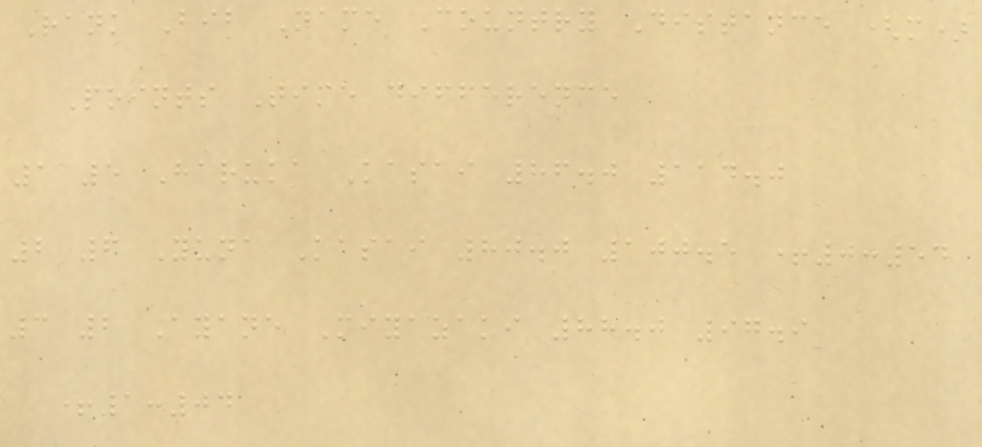Rank Bib Name Country Distance (m)
Points Time difference
1 5 Haruka Kasai 86.0 114.0
2 6 Yuna Kasai 80.0 100.5 +0:54
3 2 Ayane Miyazaki 88.0 97.9
+1:04
